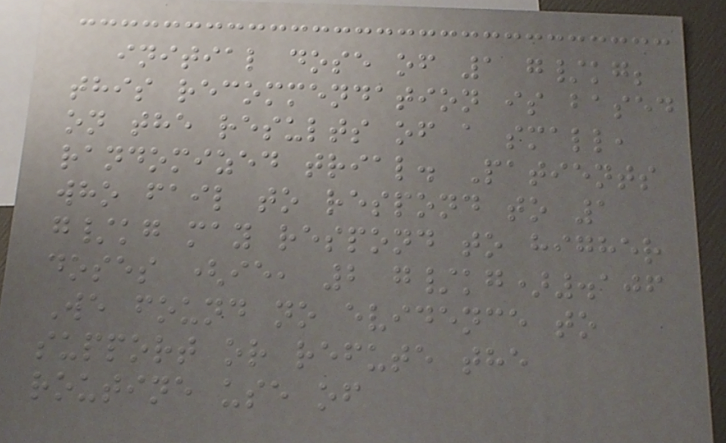initial dose of 1 g/kg;
this recommendation is based
on the results of a small,
randomized trial. Patients
who fail to respond to 1
g/kg may respond to higher
doses (ie, 2 g/kg).106
We found no evidence to
support or refute the
routine use of
